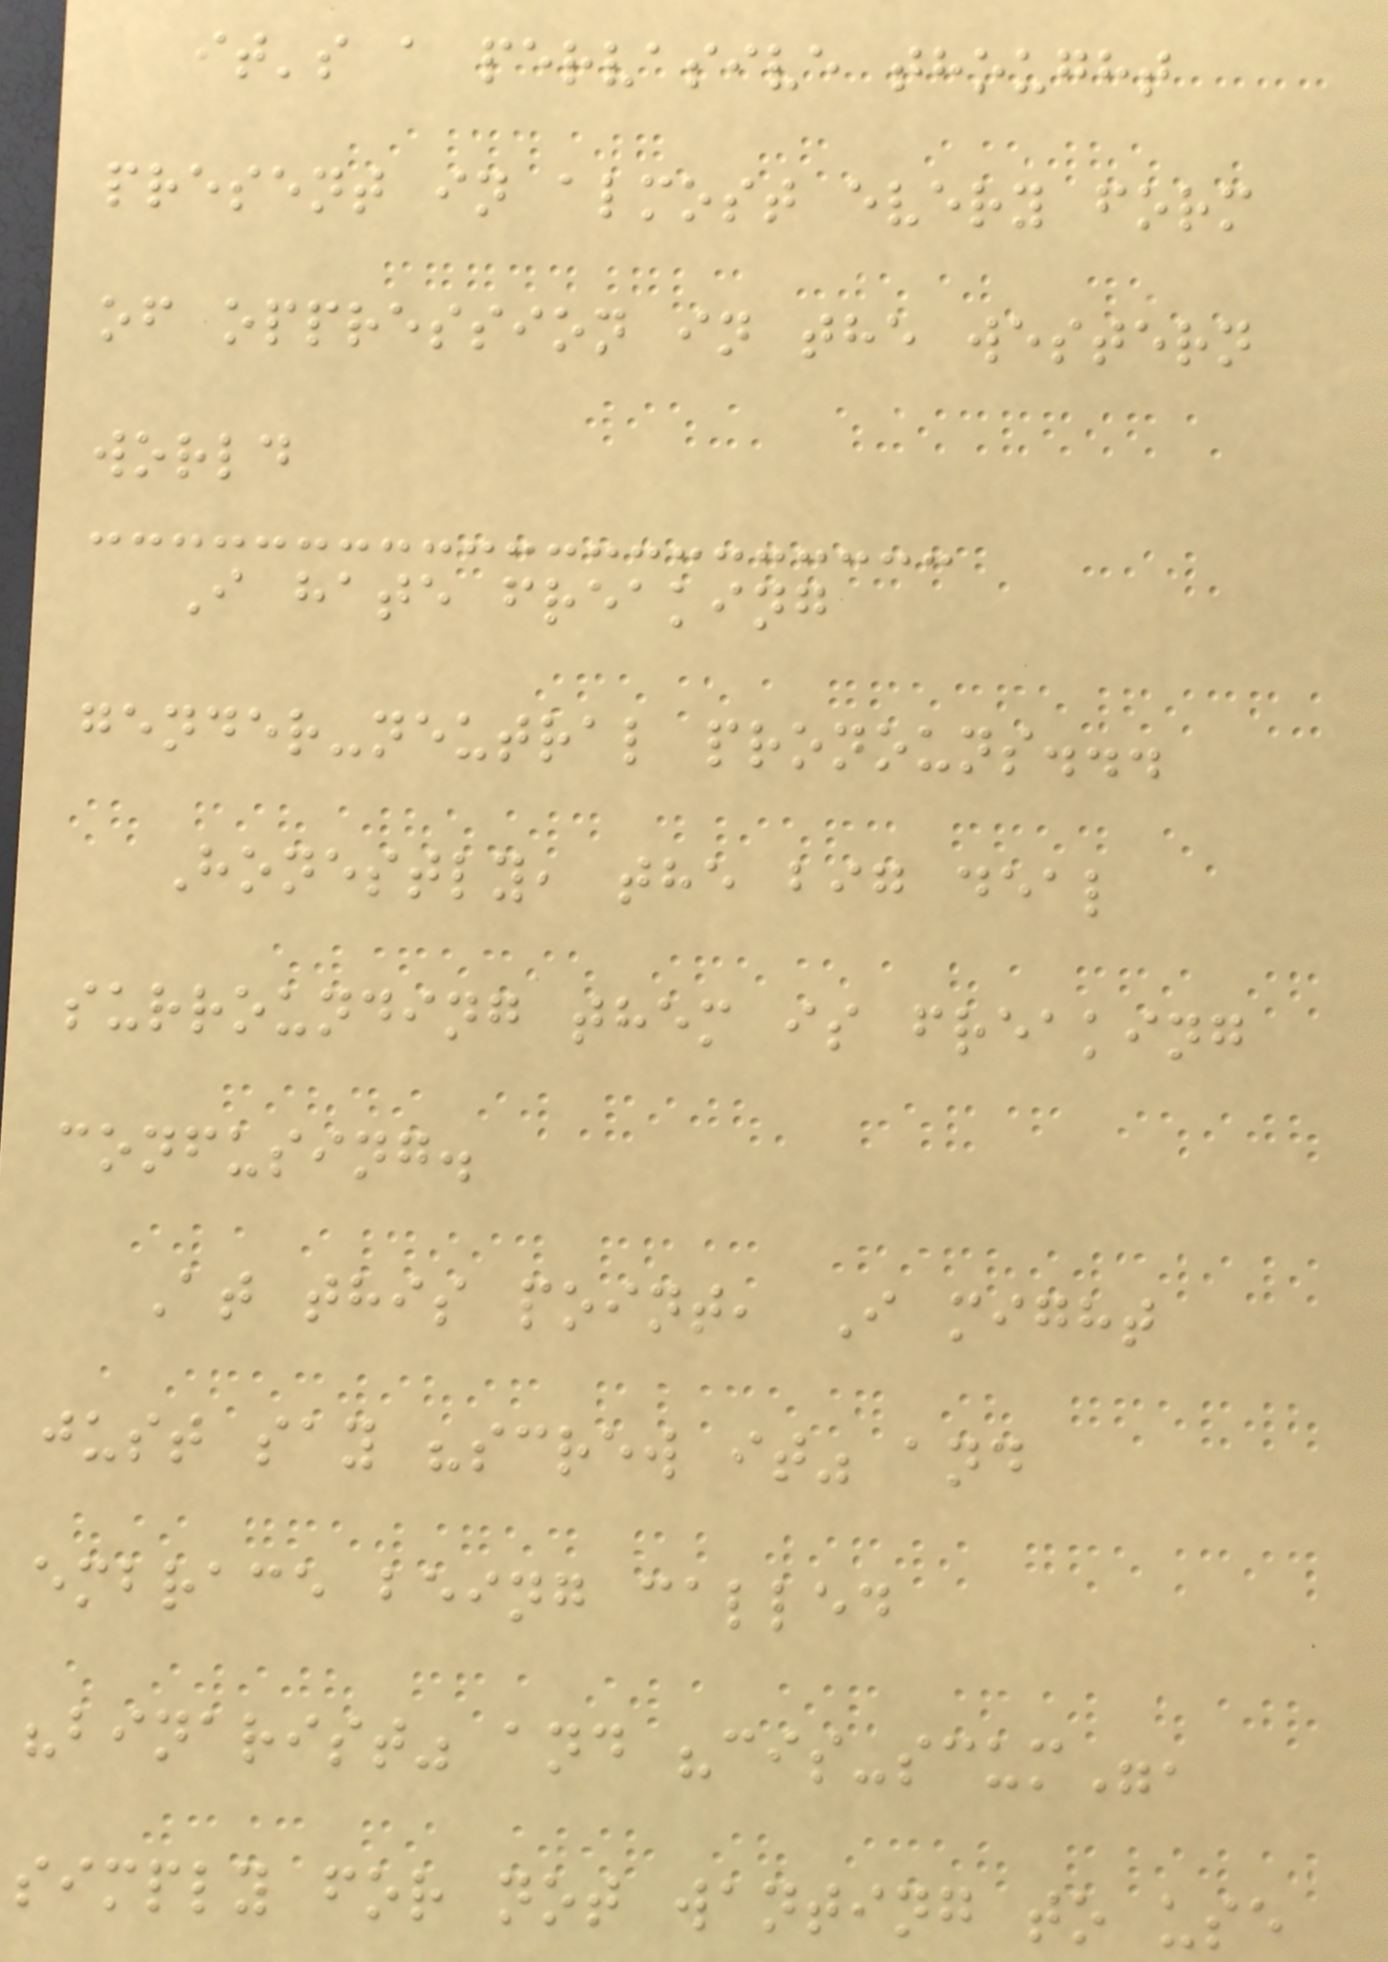it's a pervasive thought
present in almost every form
of oppression in the western
world
I hate freaking
gender-neutral pronouns...
Honestly, the big deal
surrounding them is freaking
confusing.
At this point, I might
just say "screw it" and
embrace being called
"binarist" and "cis-scum",
simply for not wanting to use
